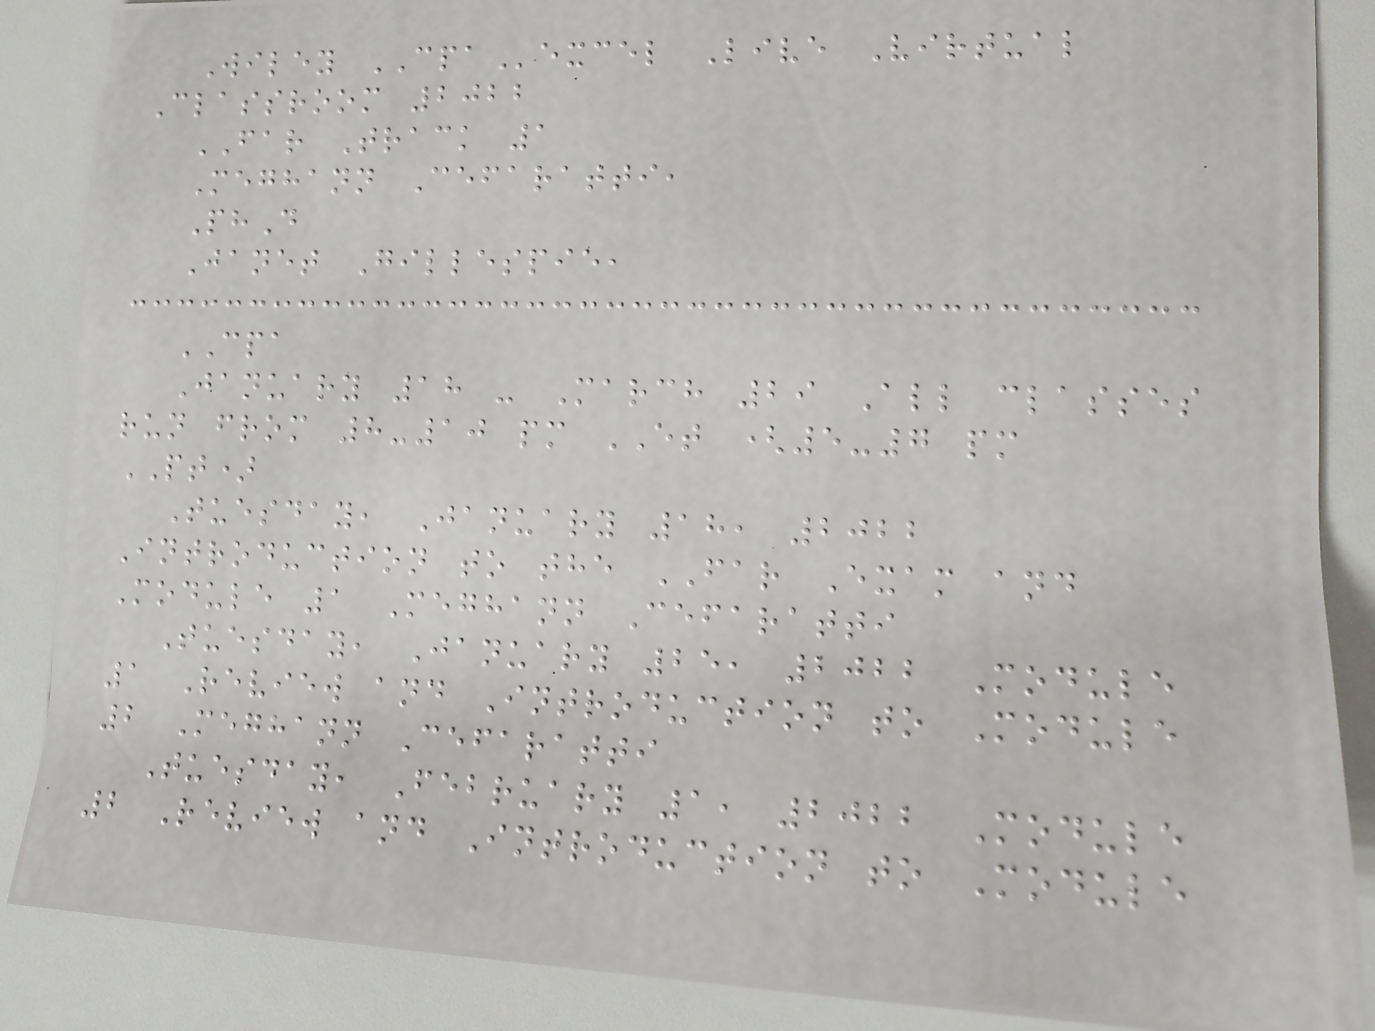Wiley CPAexcel Live Virtual
Classroom 2022
FAR Track 1
Meghann Cefaratti,
PhD
Janet Gillespie,
CPA
January 18 - March 29 All classes
run from 8-10 pm ET (5-7 pm
PT)
Tuesday, January 18, 2022
Introduction to the FAR Exam and
Module 1 Meghann Cefaratti
Tuesday, January 25, 2022 Module
1 Review and Introduction to Module
2 Meghann Cefaratti
Tuesday, February 1, 2022 Module
2 Review and Introduction to Module
